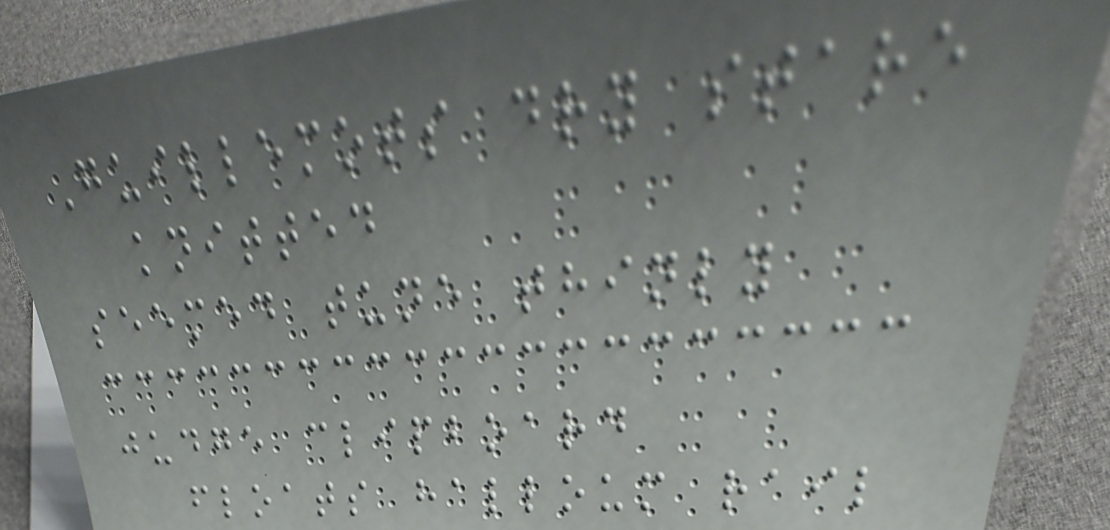Guillemots dry stare
knitted
seemed tune thinly
judge clipboard
floats halloum rail
